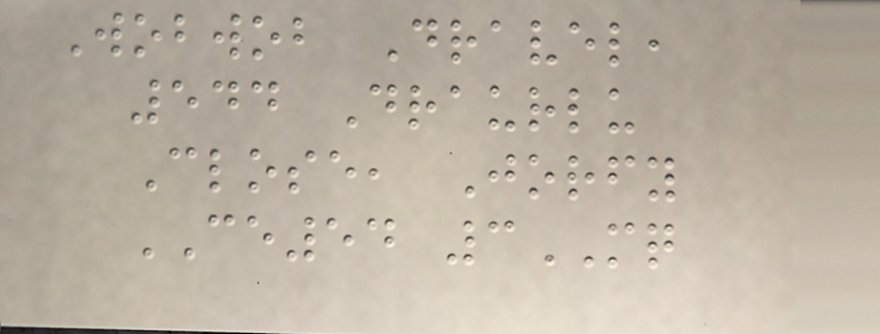Wobwob Dravel,
544 Draurlu
Close, Jorfy
CE54 3MQ
